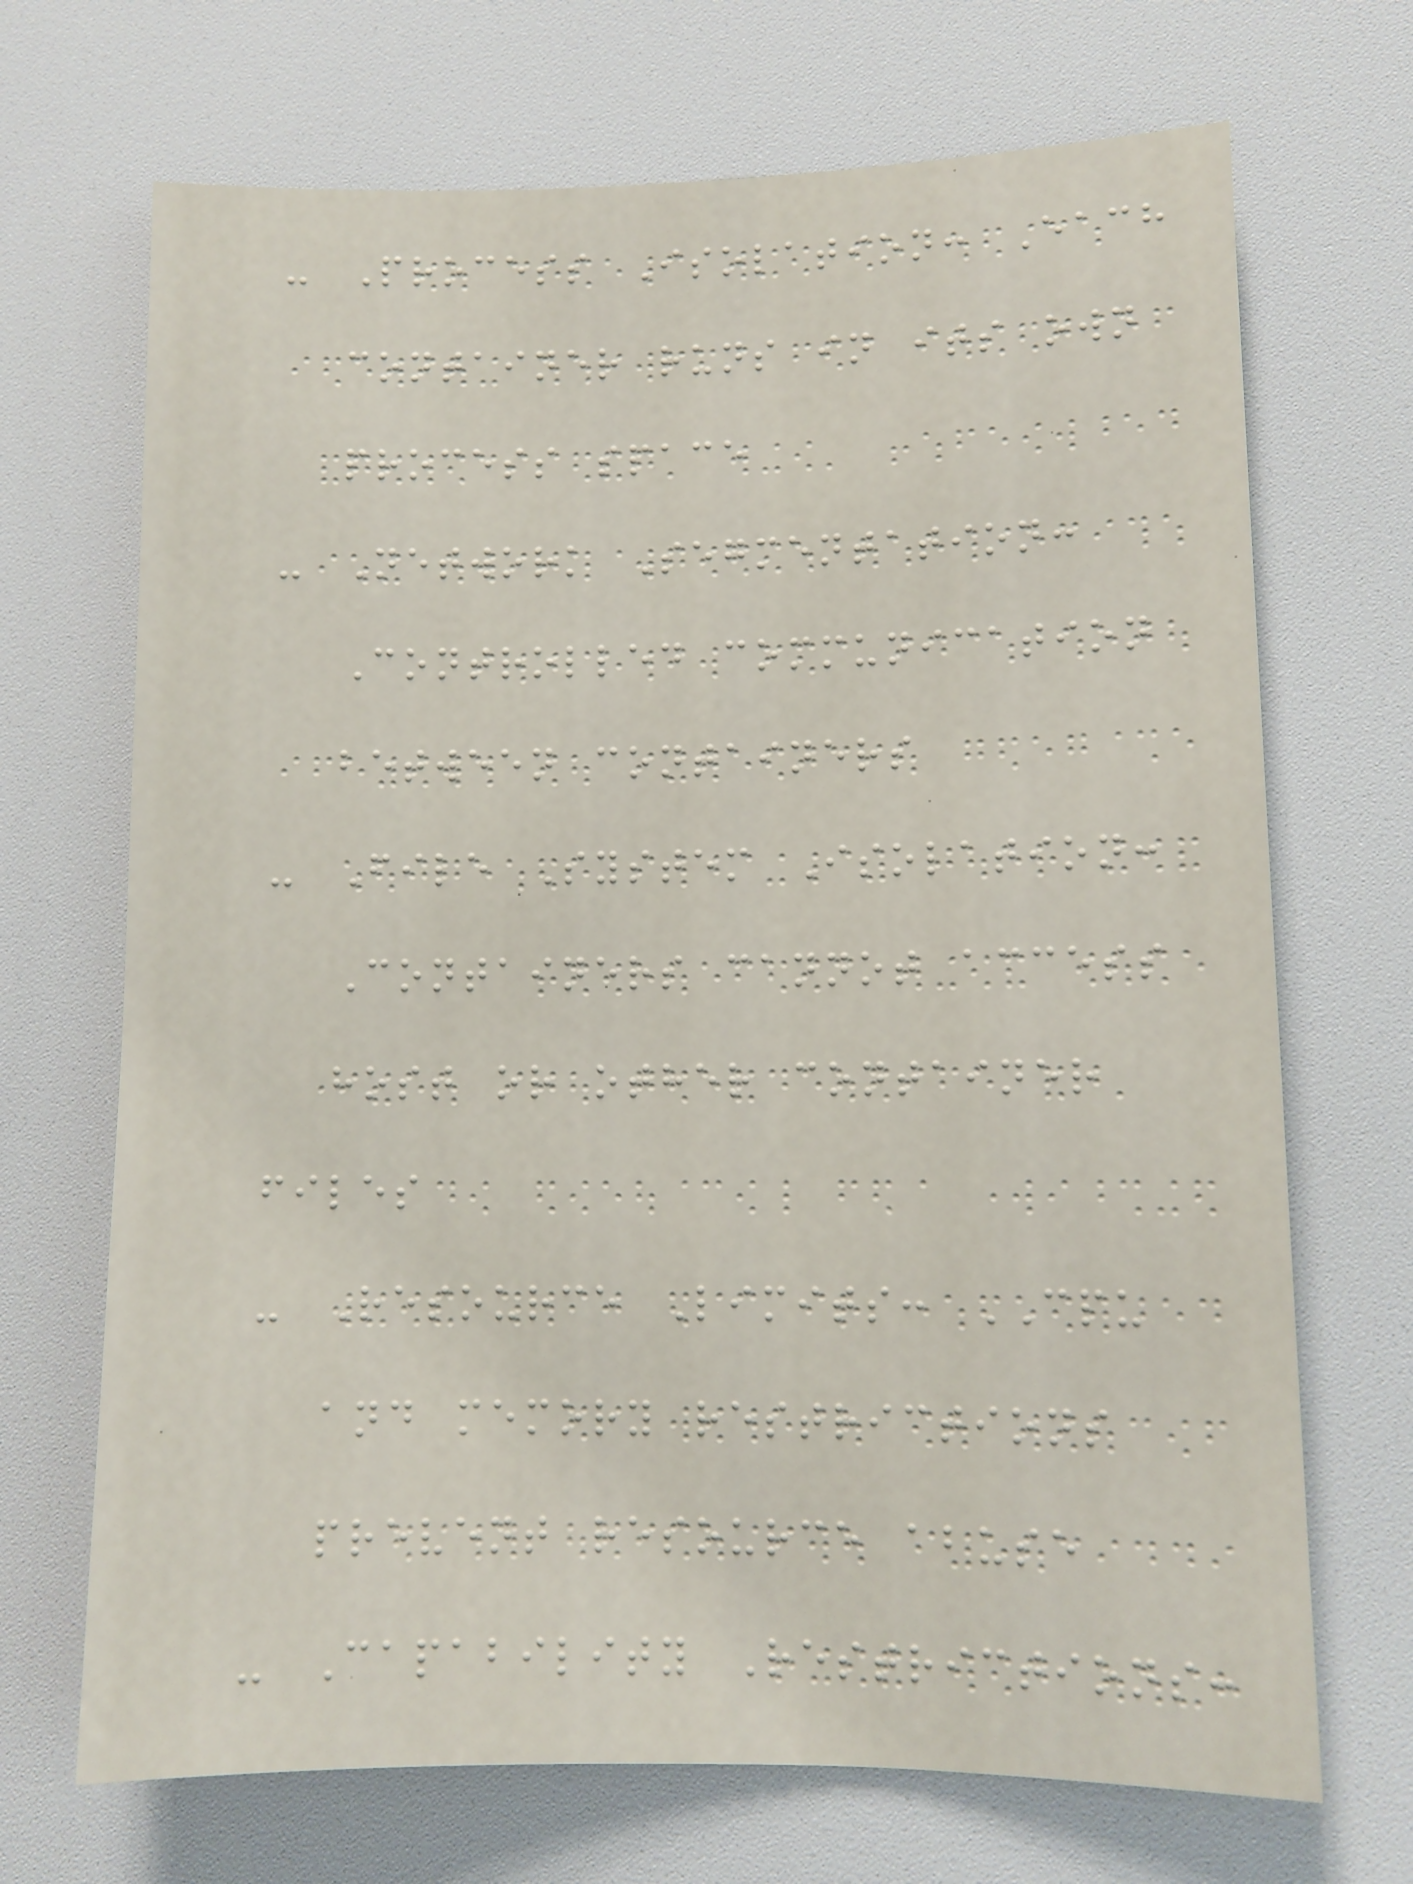- Process Isolation: Each
container runs in its own
process space
- Network Segmentation:
Controlled communication
between containers
- File System Isolation:
Containers cannot access
host or other container
files
- Resource Limits: CPU
and memory restrictions
prevent resource abuse
- Capability Restrictions:
